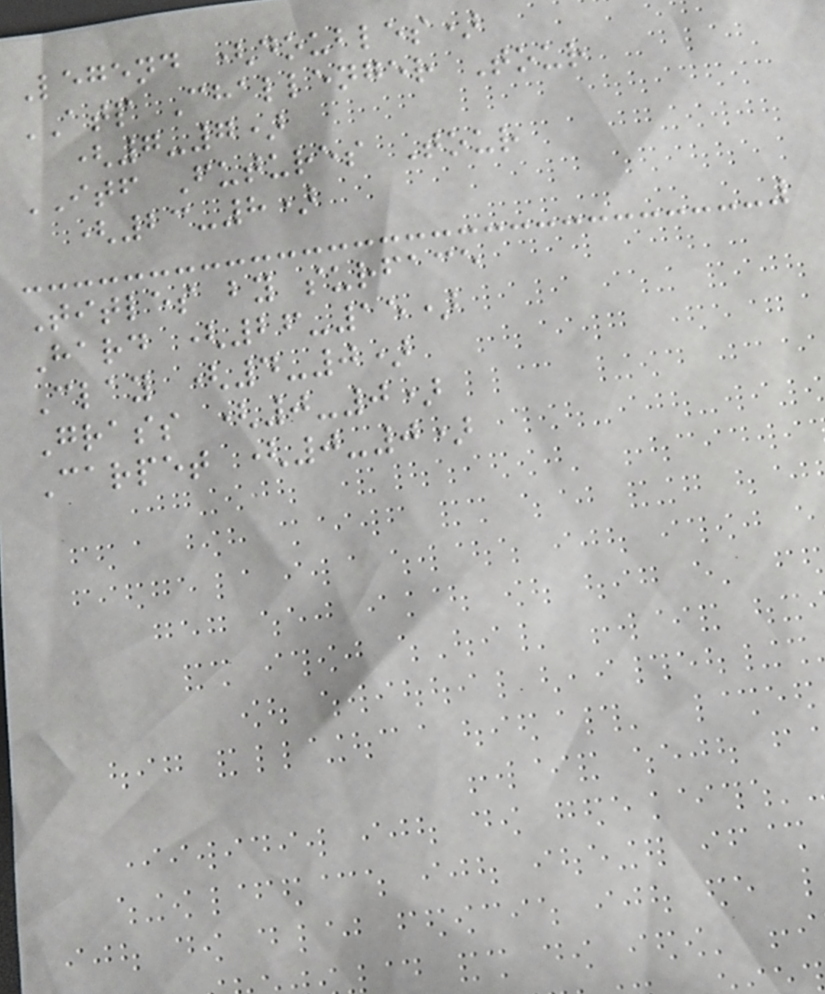Legend (doubles)
ATP Challenger Tour
(7-7)
ITF Futures Tour
(23-8)
Titles by surface
Hard (26-15)
Clay (4-0)
Grass (0-0)
Carpet (0-0)
